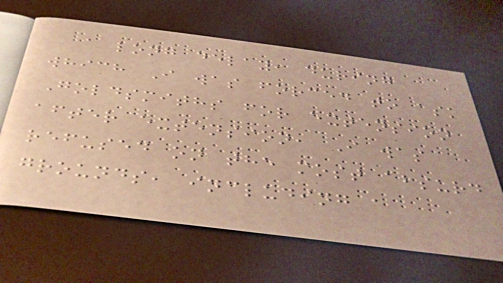a long delay, during
which I was forced to ask
Goldsmiths for extension
after extension, I was
refused on the most absurd
grounds, including a
